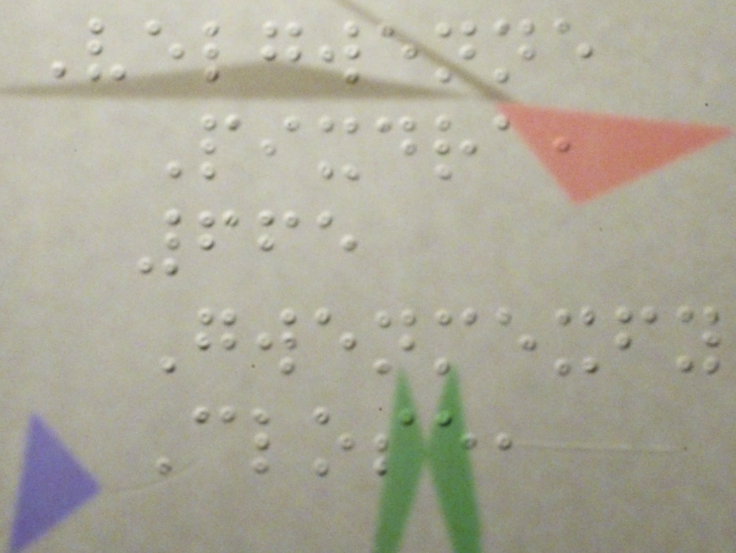Velgwenne
Pixdra,
665
Gwenmexfy
Close,
